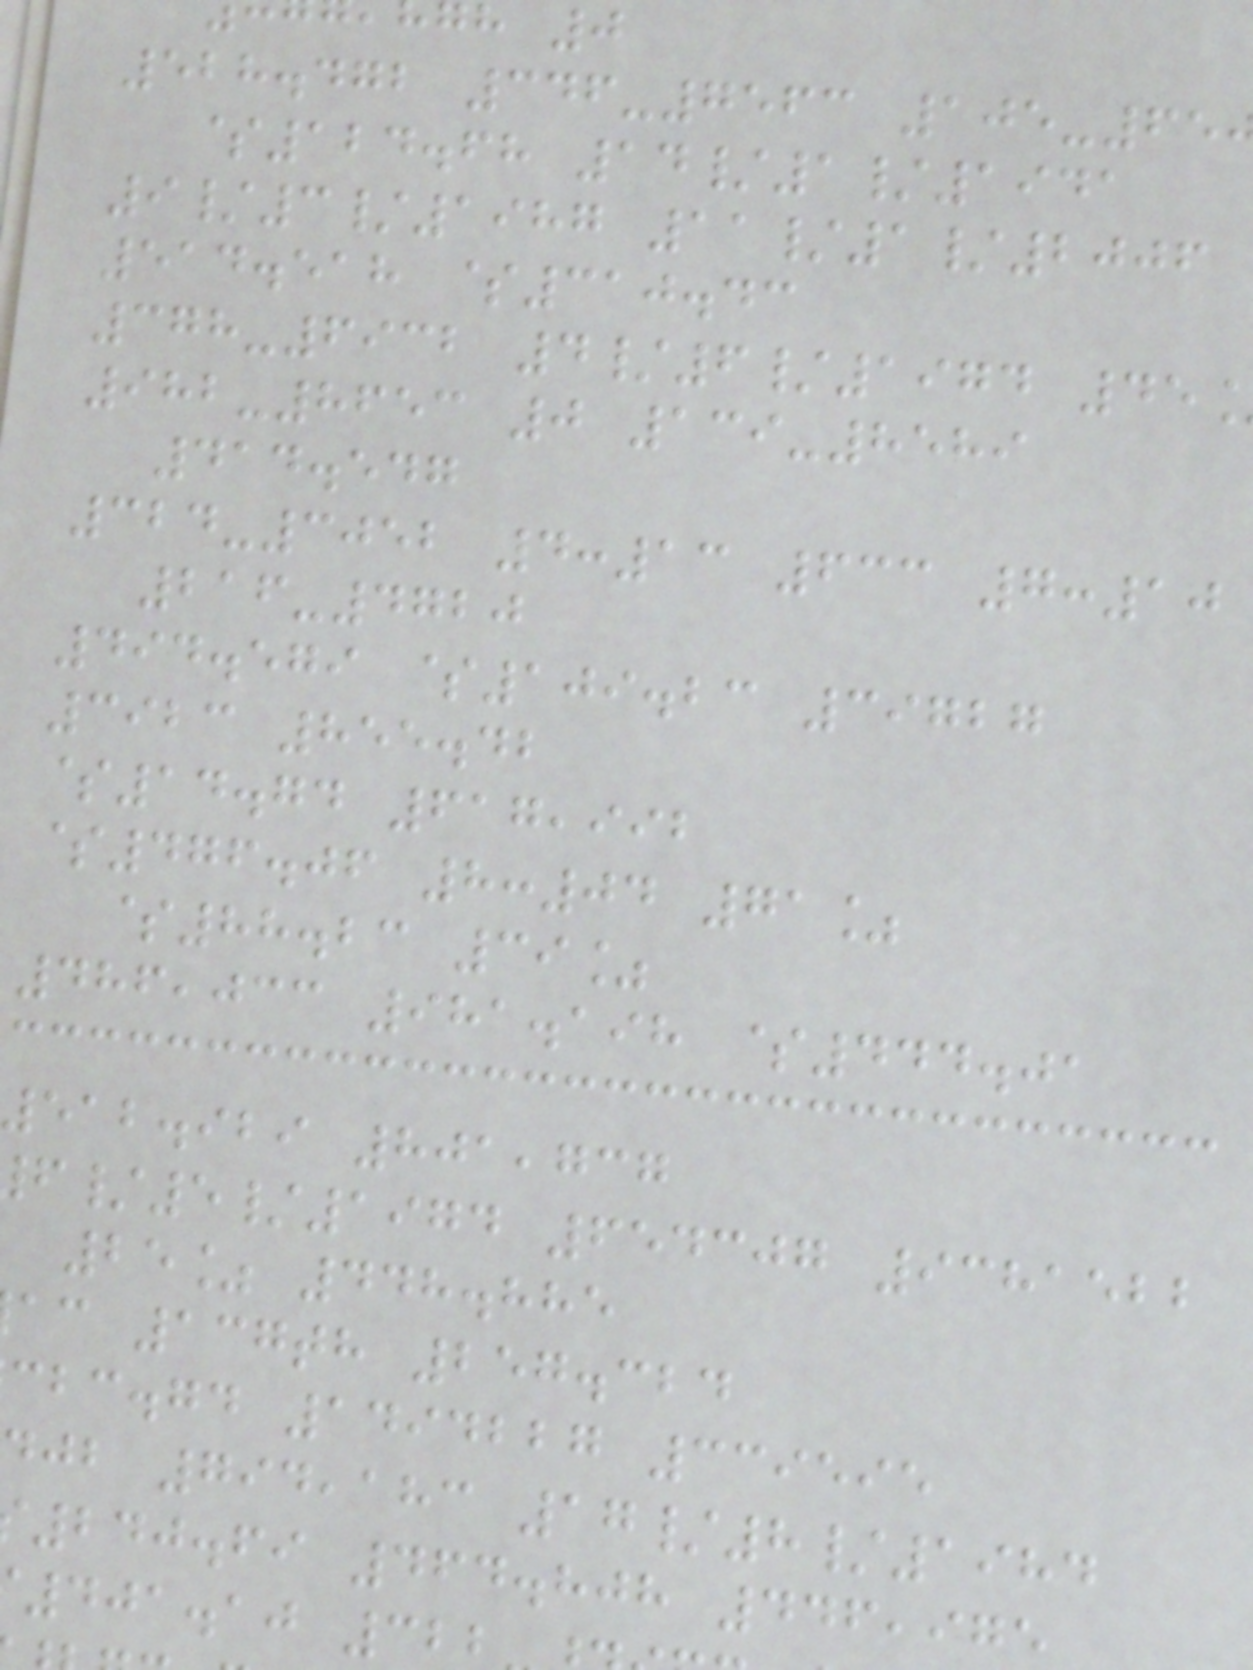h 0
528.472 346-7563 105-65
$124.68 14/1/1941
9/3/1987 11/1/2006
514.518 $310.43
378-6932 4/6/1974 45
982-8653 0 139-8589
414.547
324-3052 4:13 633 7:10
216-4720
494.579 $109.23 39727
3923 855.42
$14.74 617,992
$476.06 8:04 71%
$88.23 39%
486,033 981.198 $444.01
512.929 801,737
/5/1974 654307 9381522
25% 448.885
ac 137th 257.324
cbc.gd 1494227 339595
djb 794,183 17/8/1984
240.69 464.808 446,97
401.10 32
